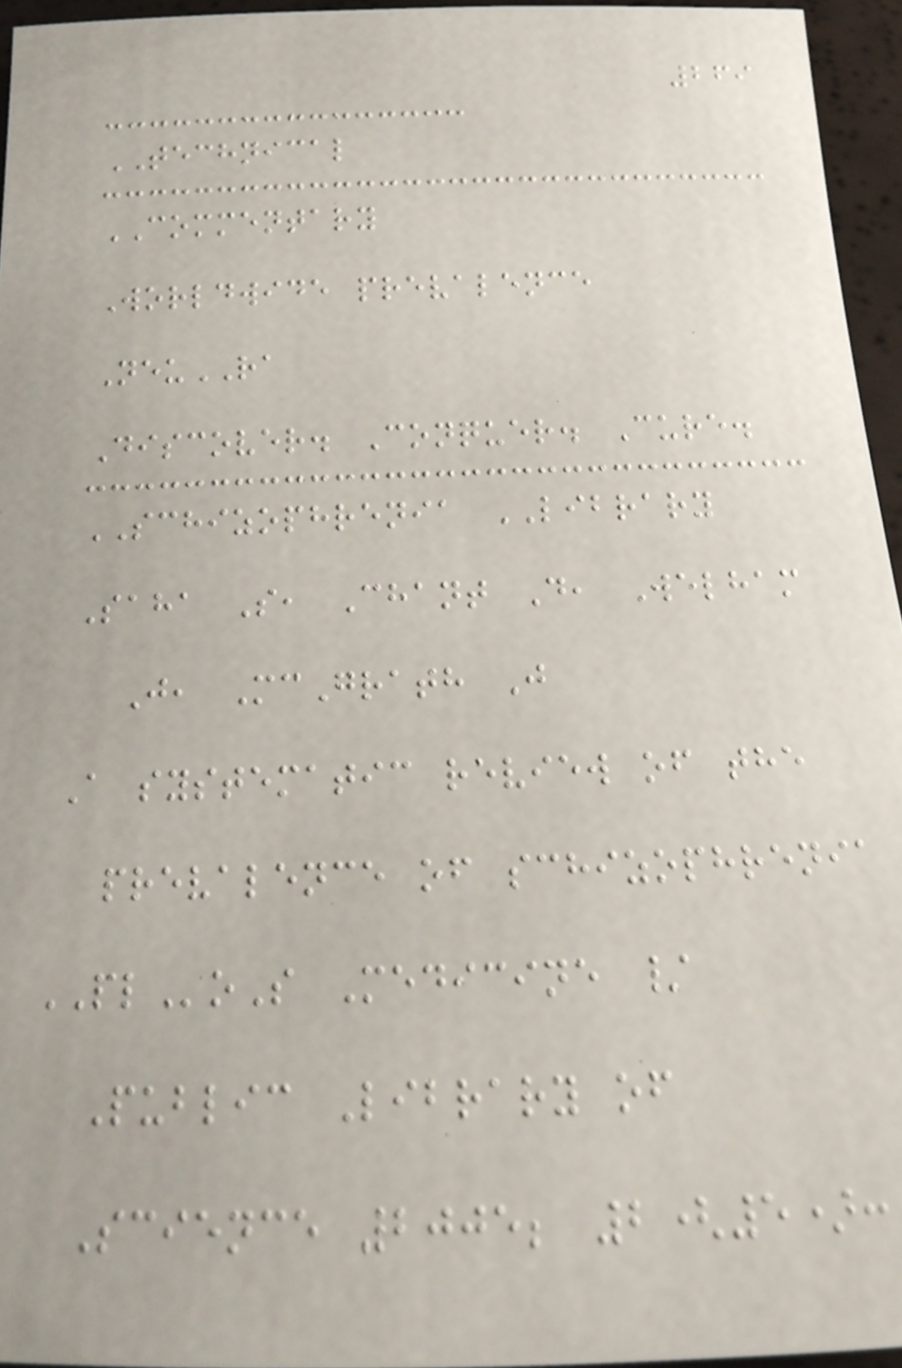269
TECHNICAL
COMMENTARY
Worldwide prevalence
NeuRA
Discover. Conquer. Cure.
SCHIZOPHRENIA LIBRARY
Saha S, Chant D, Welham
J, McGrath J
A systematic review of the
prevalence of schizophrenia
PLoS Medicine /
Public Library of
Science 2005; 2(5):
